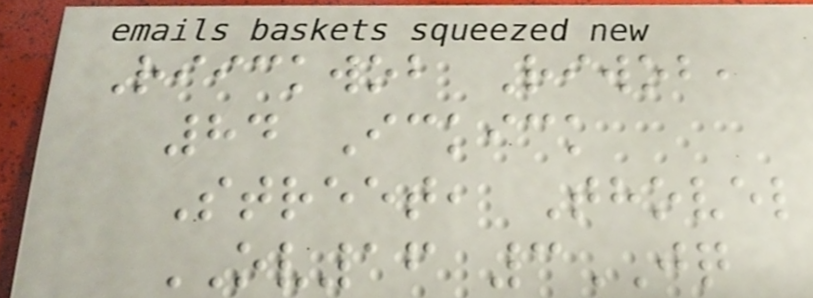Riickwob Riwob,
84 Ickick
Street, Thovel
OV16 3JQ
